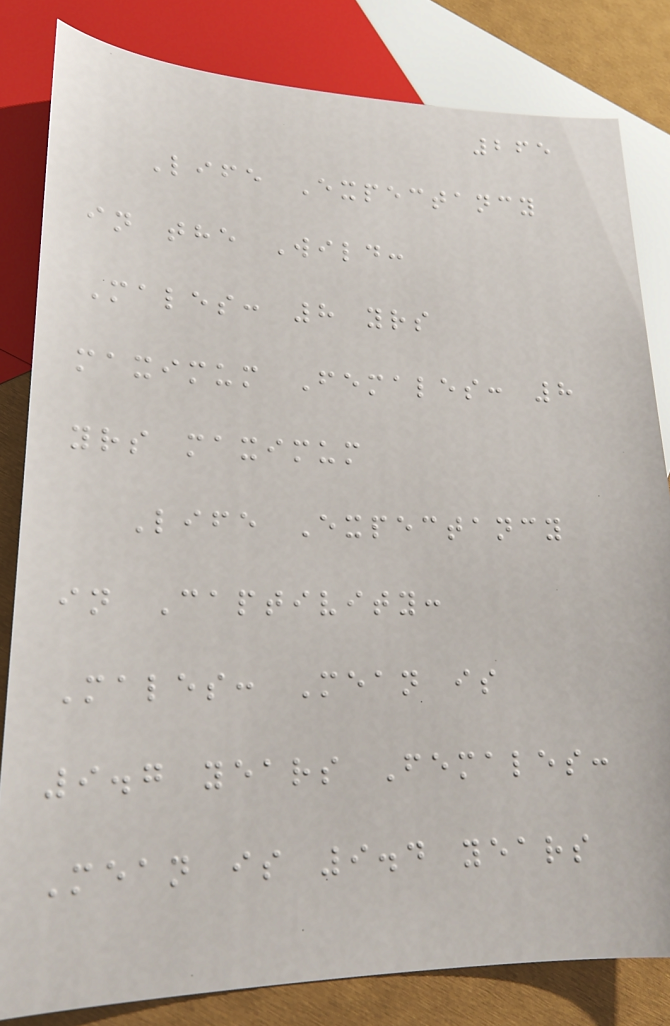265
Life Expectancy
in the Wild:
Males: 8 yrs
maximum Females: 8
yrs maximum
Life Expectancy
in Captivity:
Males: Mean is
9.7 years Females:
Mean is 9.4 years
